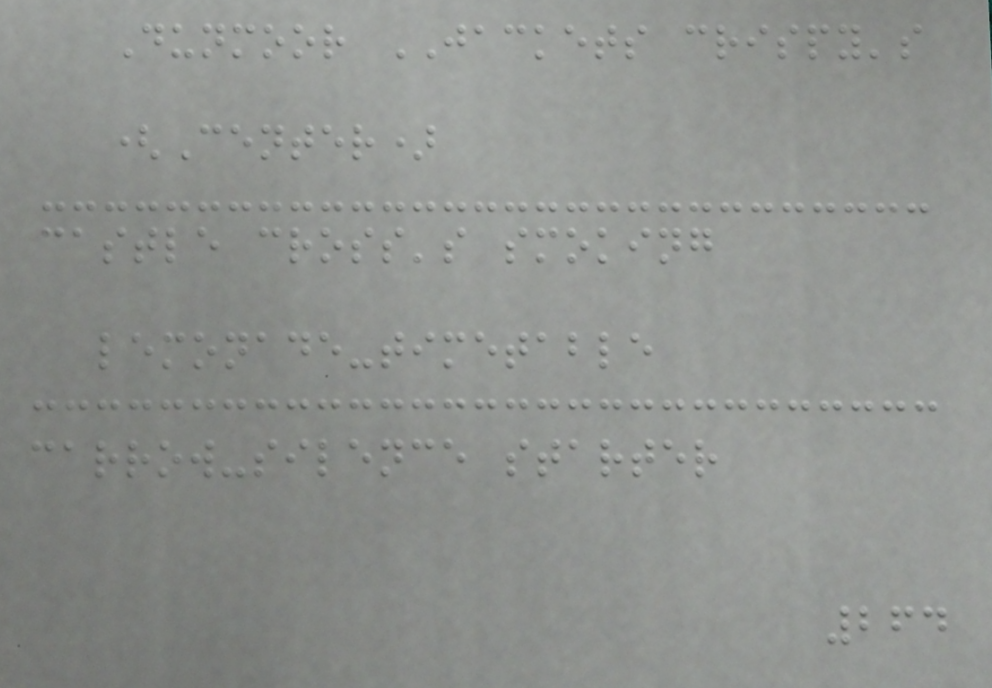Dunmoor JACKETS crispy's
(Center)
castle cross's smoking
lemonade-timetable
carrow-silence starter
264
